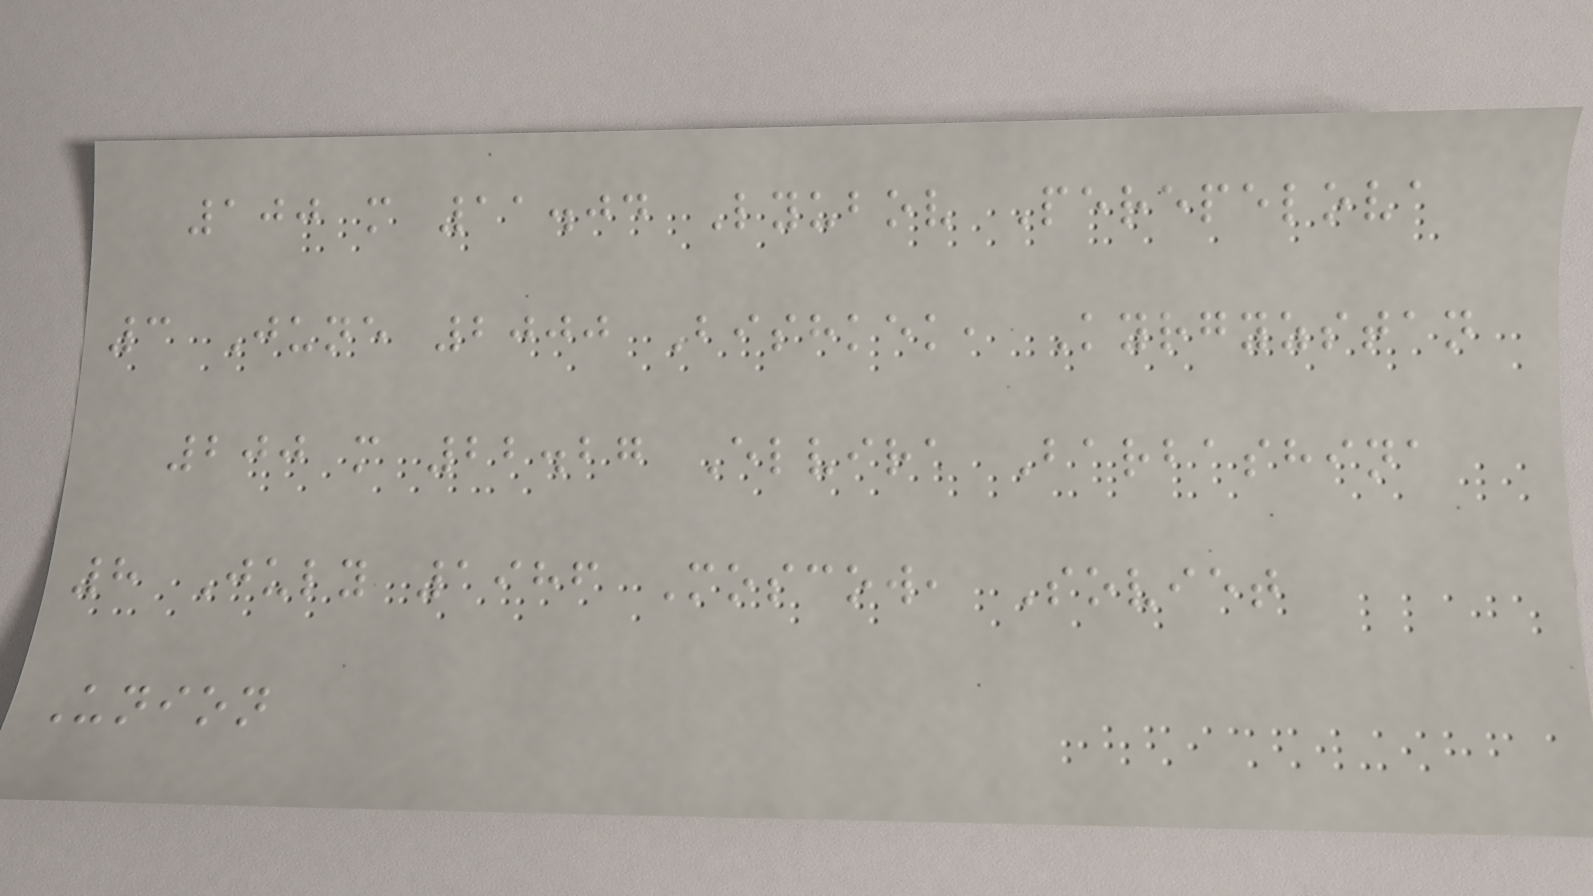100 m 11.04 Lyubov Perepelova
3 June 2000 Bishkek, Kyrgyzstan
200 m 22.27 Elvira Barbashina
8 July 1986 Moscow, Soviet
Union
